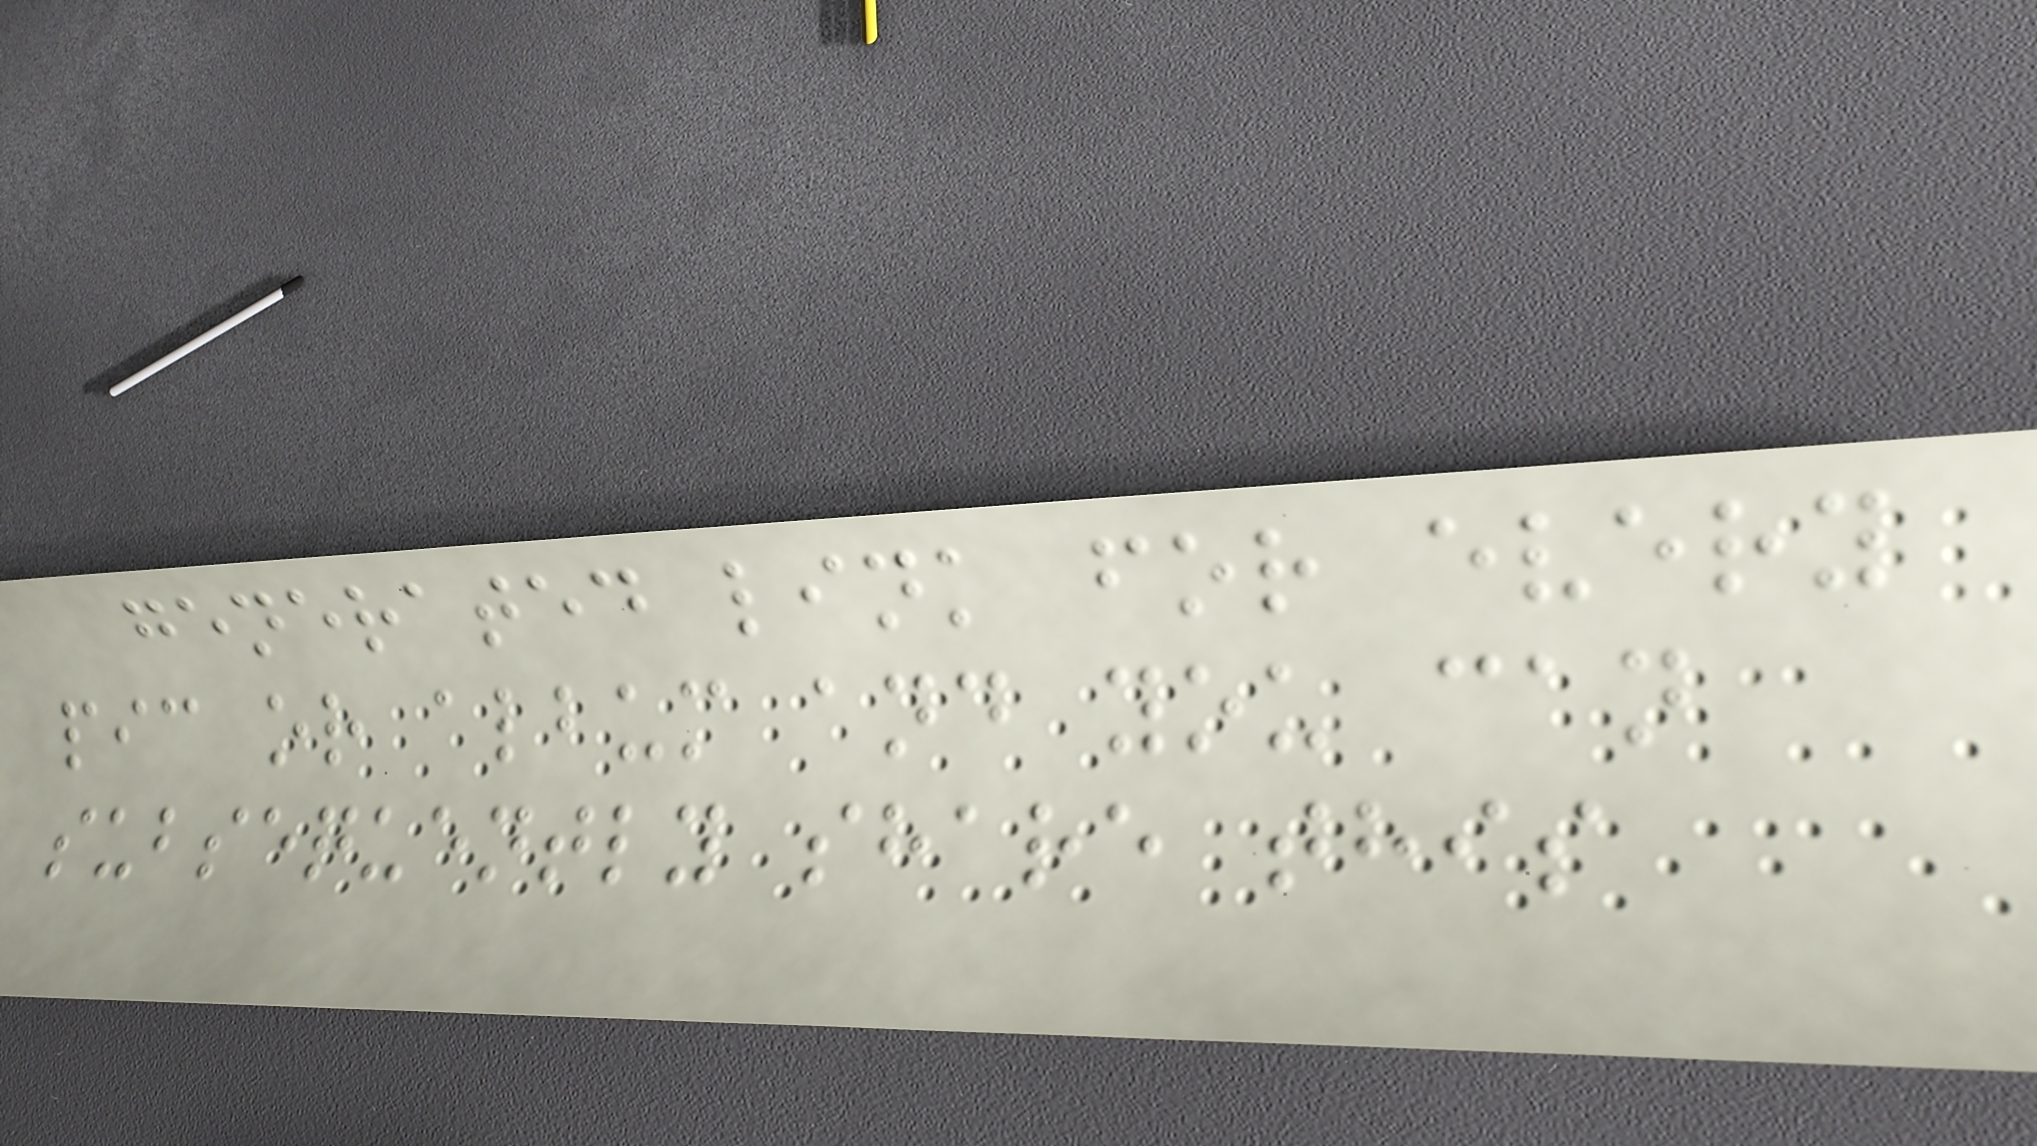generated link for every
pic or album and you can
subsequently share this
